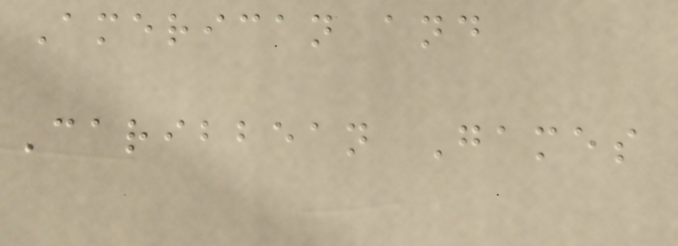American and
Caribbean Games
